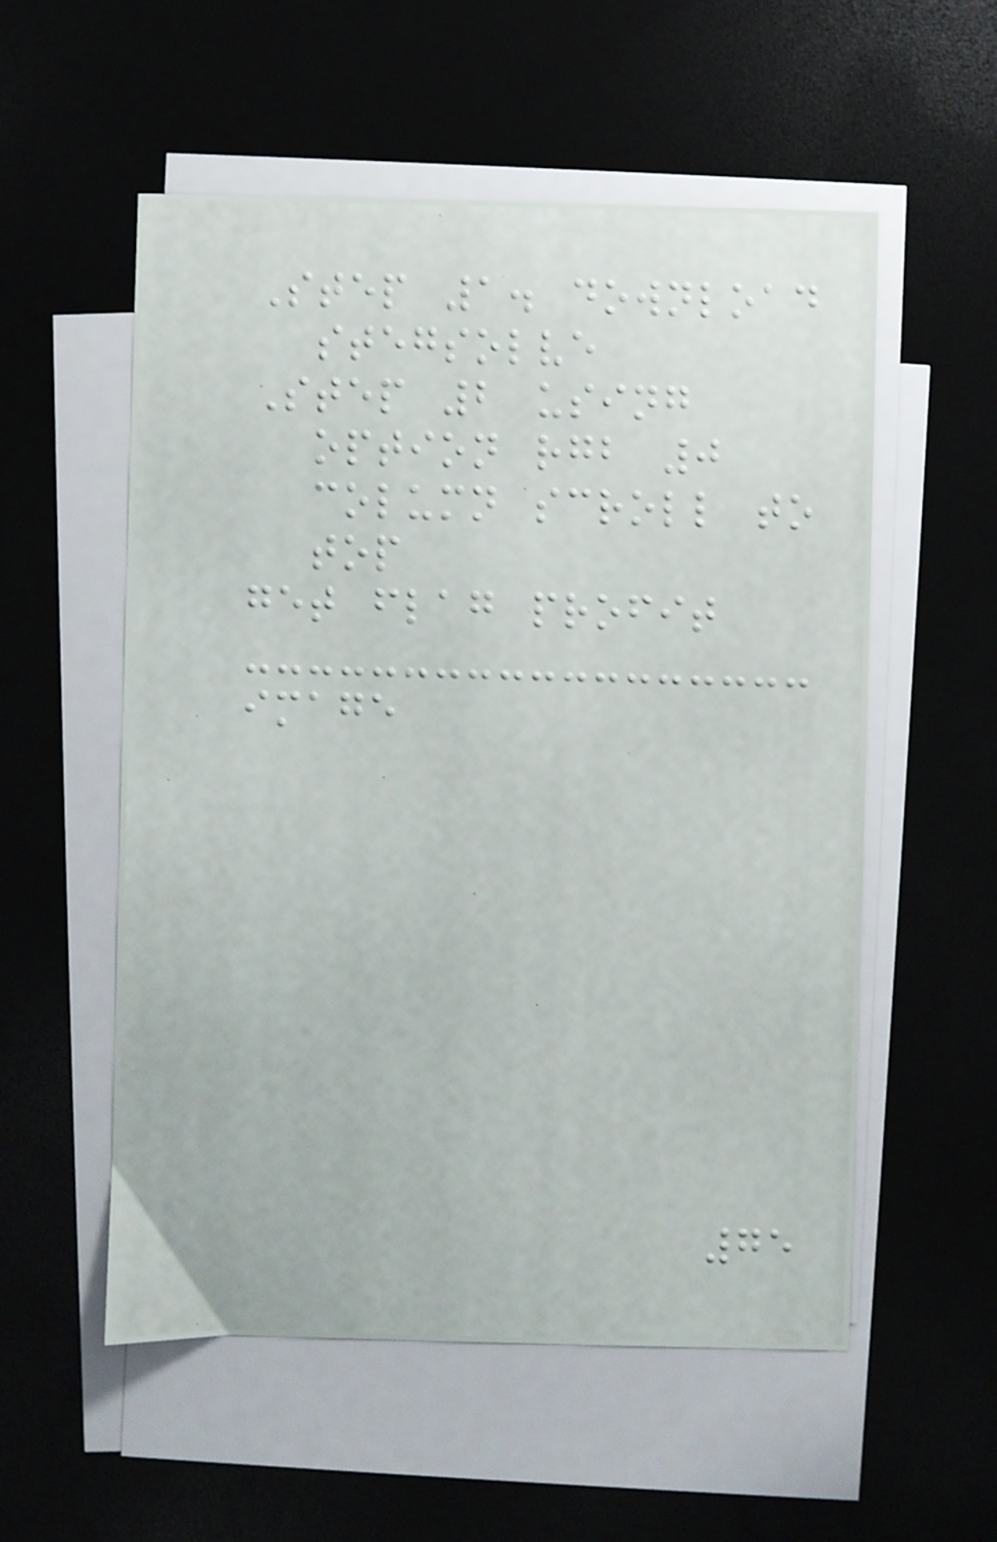Step 1. download
stegsolve
Step 2 using
option rgb 0
column scroll to
top
get flag profit
image
75
